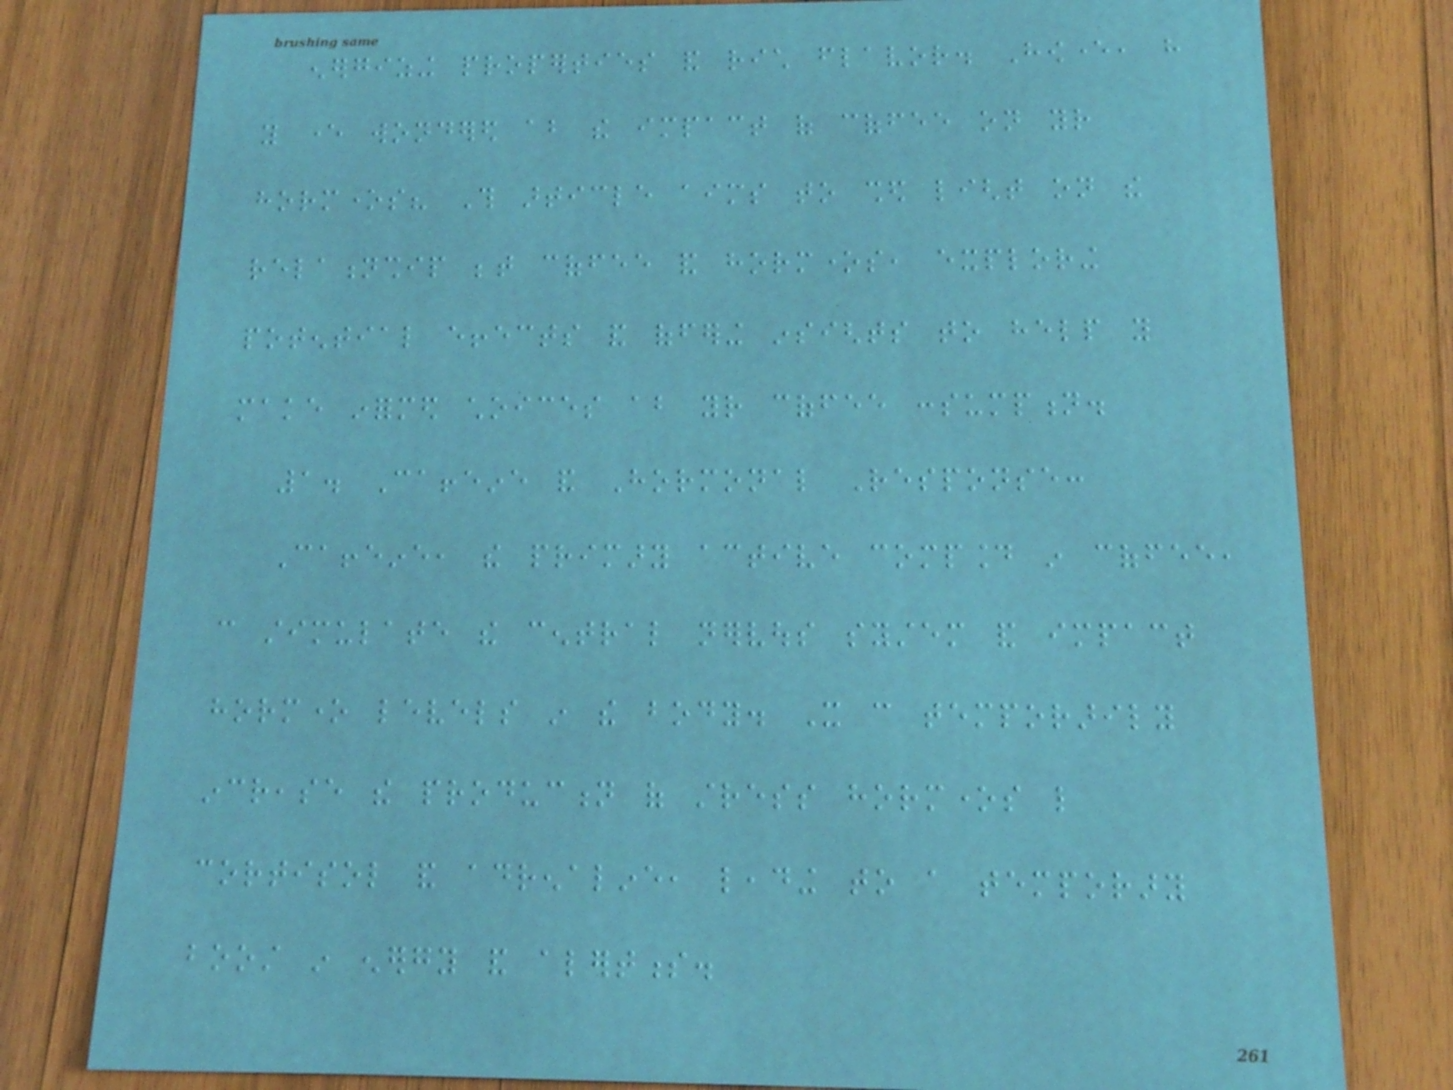energizing properties and rich flavor. However, have
you ever wondered about the impact of coffee on your
hormones? This article aims to shed light on the
relationship between coffee and hormones, exploring
potential effects and offering insights to help you
make informed choices about your coffee consumption.
1. Caffeine and Hormonal Response:
Caffeine, the primary active compound in coffee,
can stimulate the central nervous system and impact
hormone levels in the body. It can temporarily
increase the production of stress hormones like
cortisol and adrenaline, leading to a temporary
boost in energy and alertness.
